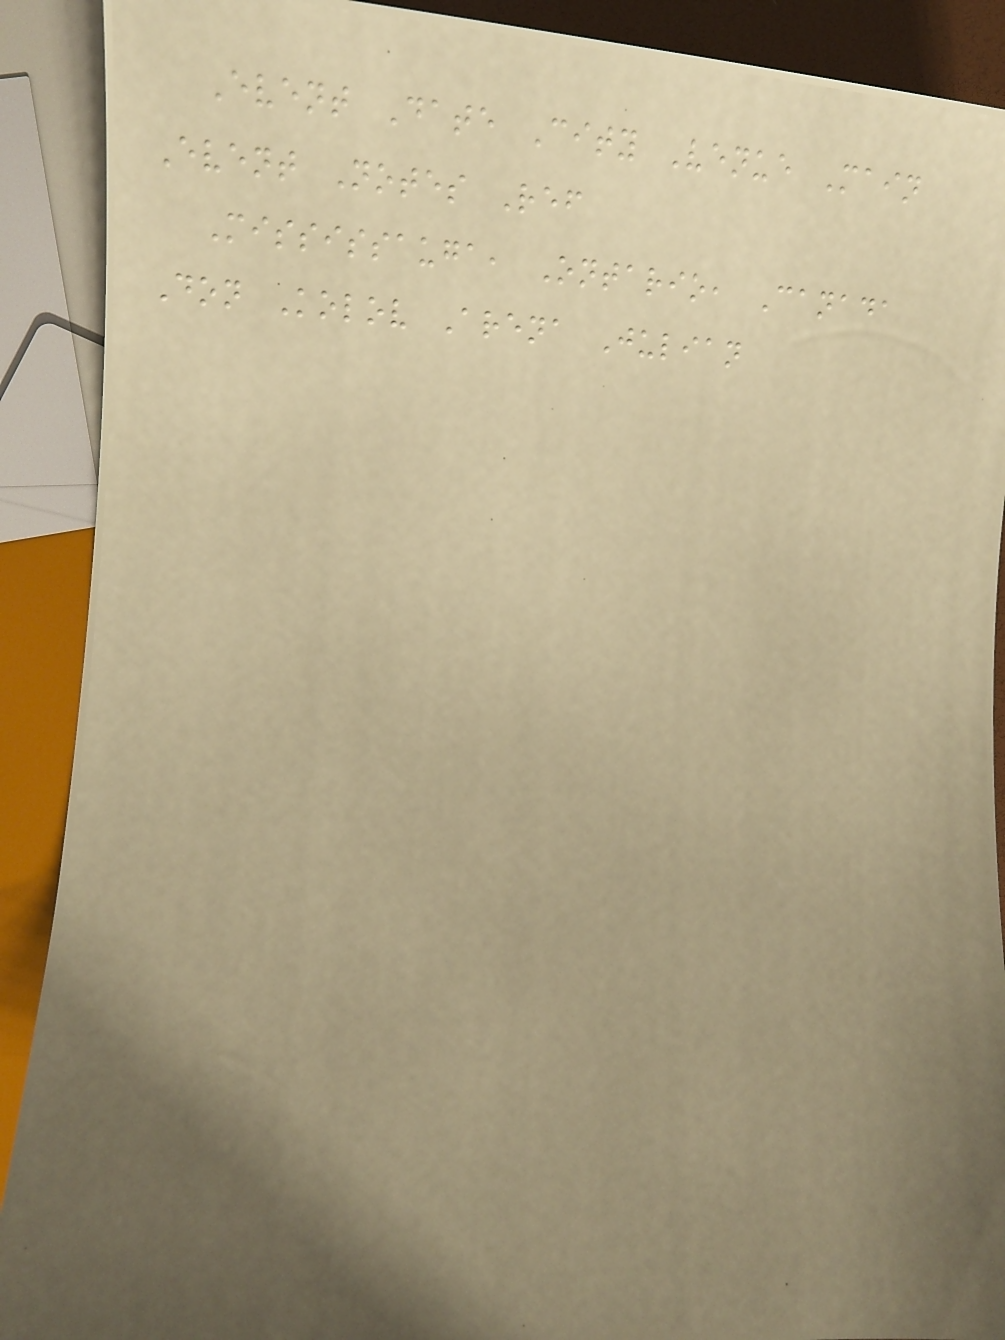Event Date City Venue Main
Event Notes Ref
Mississauga, Ontario, Canada
Don Kolov Arena Julian
